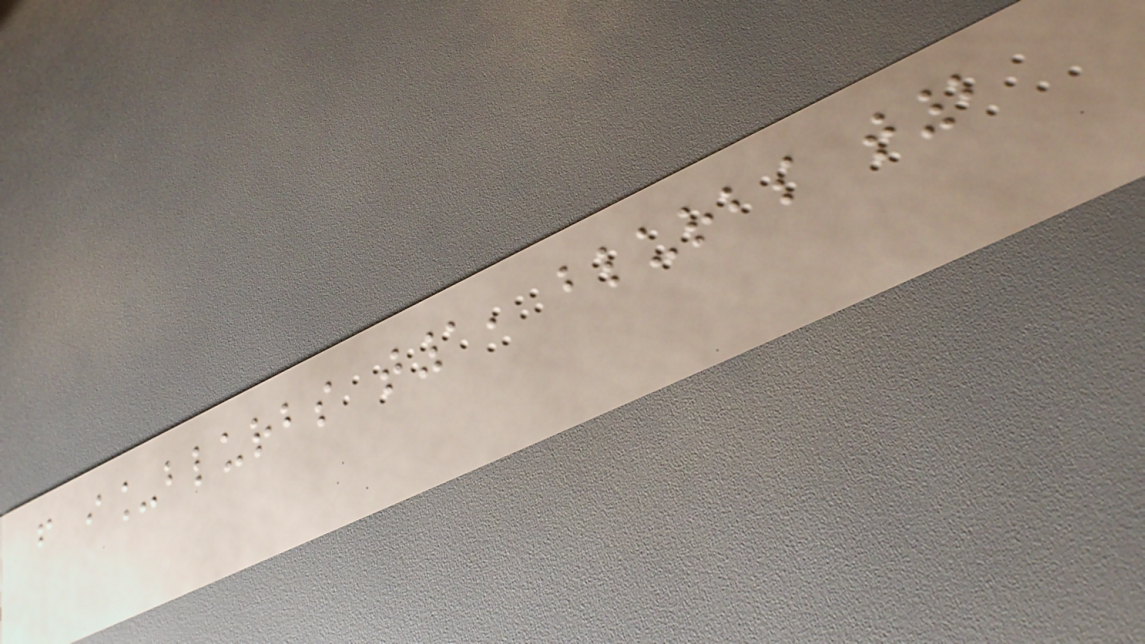from i_blurbs t1, blurbs t2
